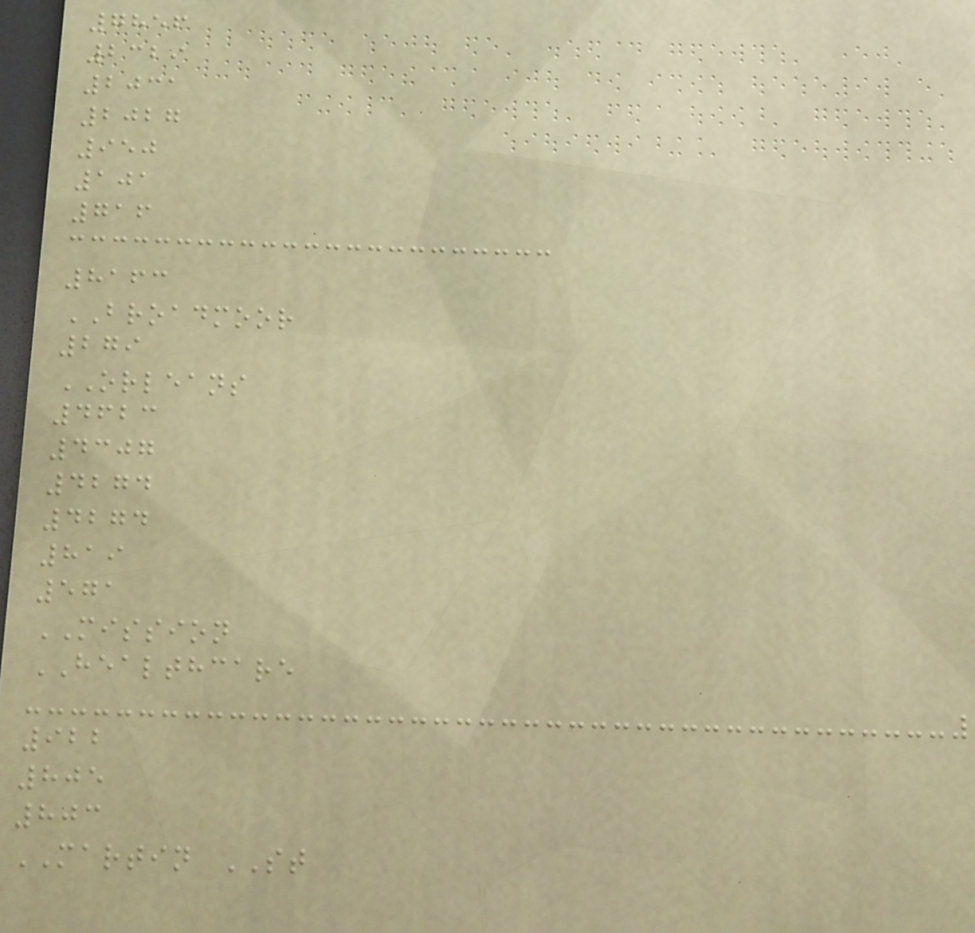7856
2329
2031
2027
950
101
716
8163
BROADMOOR
279
ORLEANS
4623
4307
4274
4274
819
571
MISSION
HEALTHCARE
922
805
803
MARTIN ST
